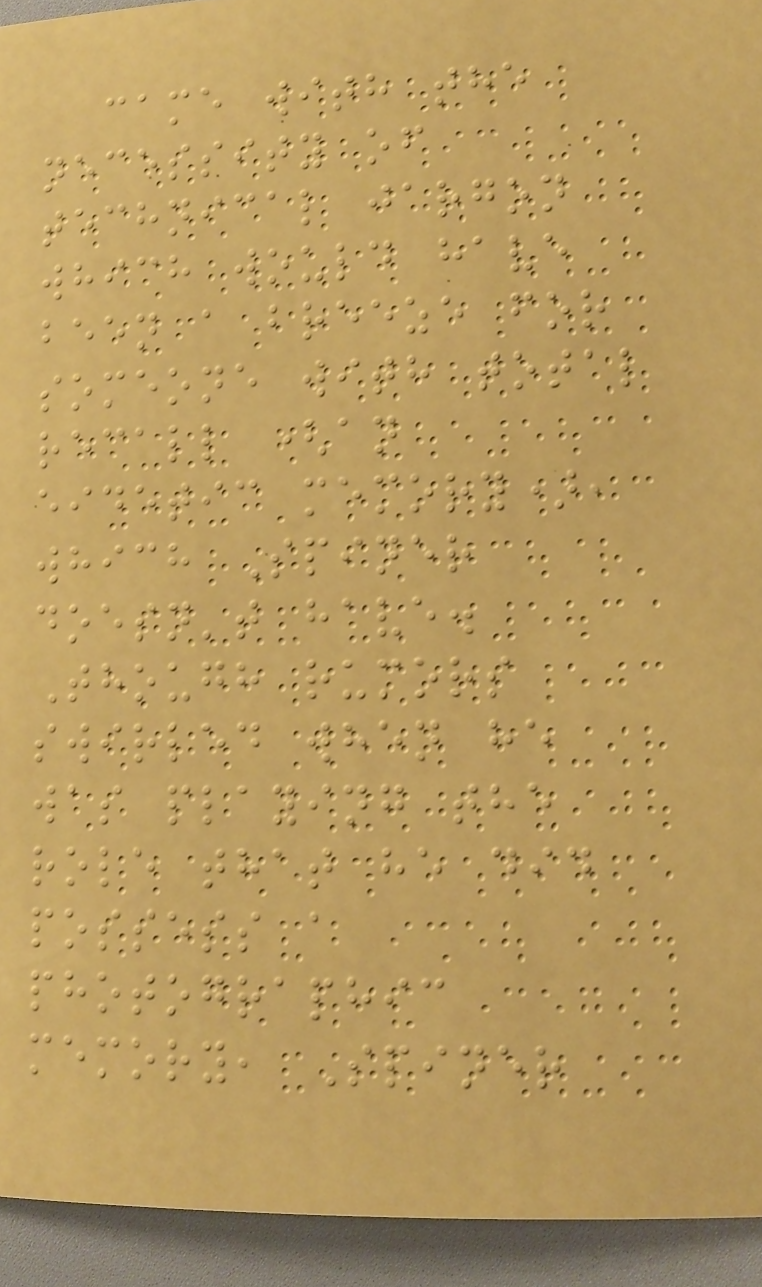came with the
necessity of
technical jargon
which would have
been a breeze for
someone with total
recall (an
eidetic memory),
which Spiner
doesn't have.
Though rumors
swirled when he
was playing the
role that he did
possess a
photographic
memory, Spiner
